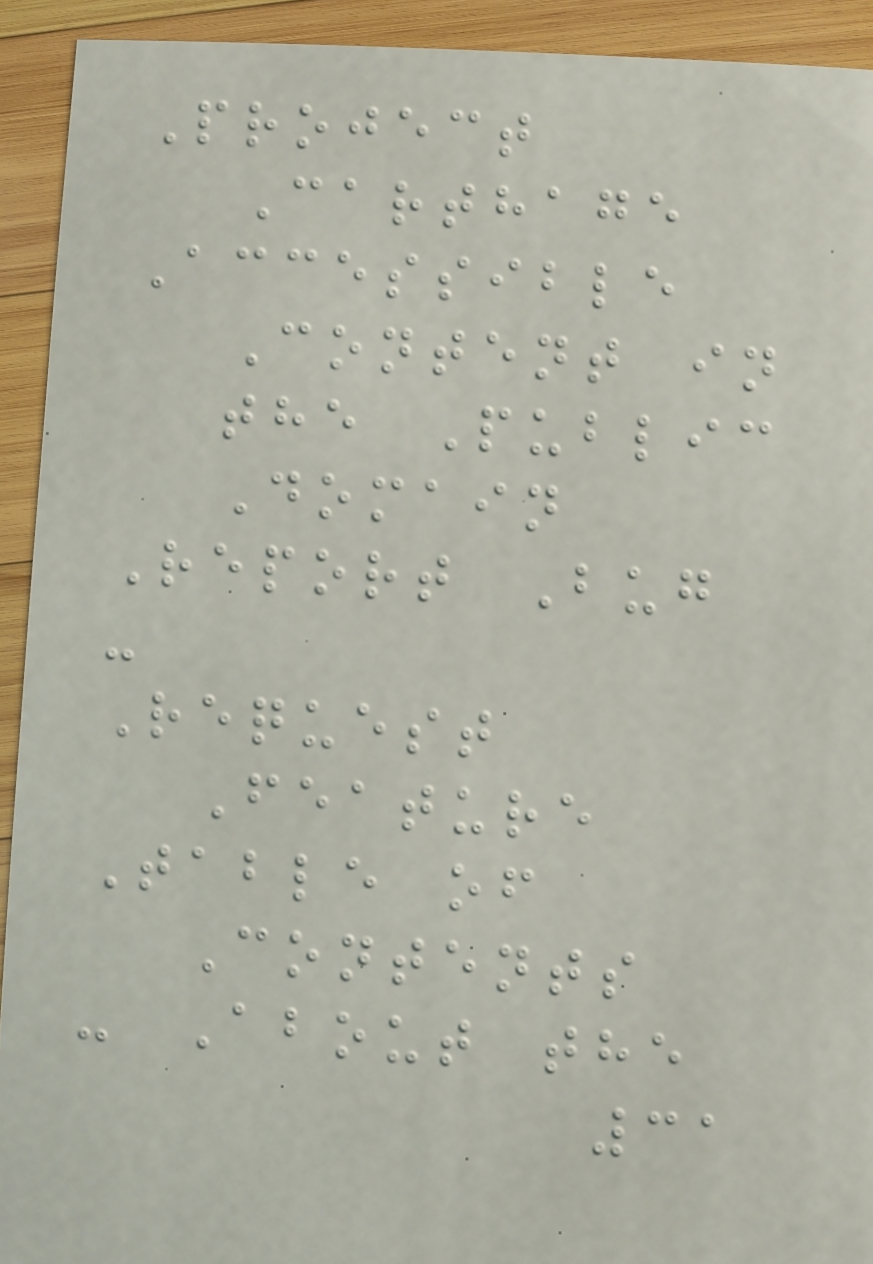Project
Carthage
Accessible
Content in
the Public
Domain
Report Bug
-
Request
Feature
Table of
Contents
- About the
31
